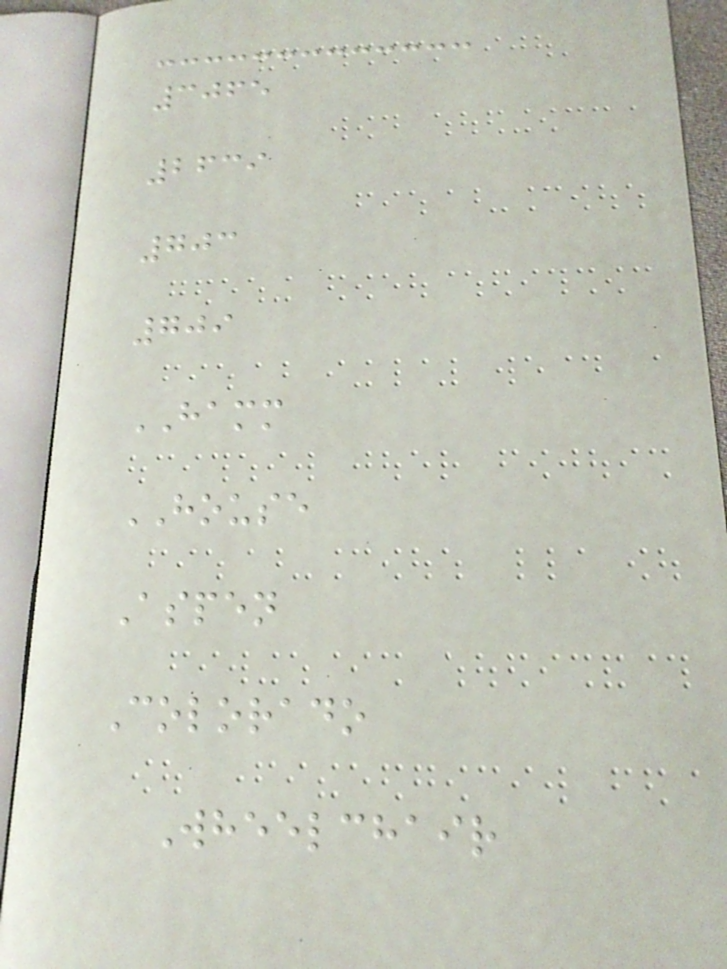3065
2639
703
709
HAMM
HOUSE
Aspen
Colorado
Wheelchair
